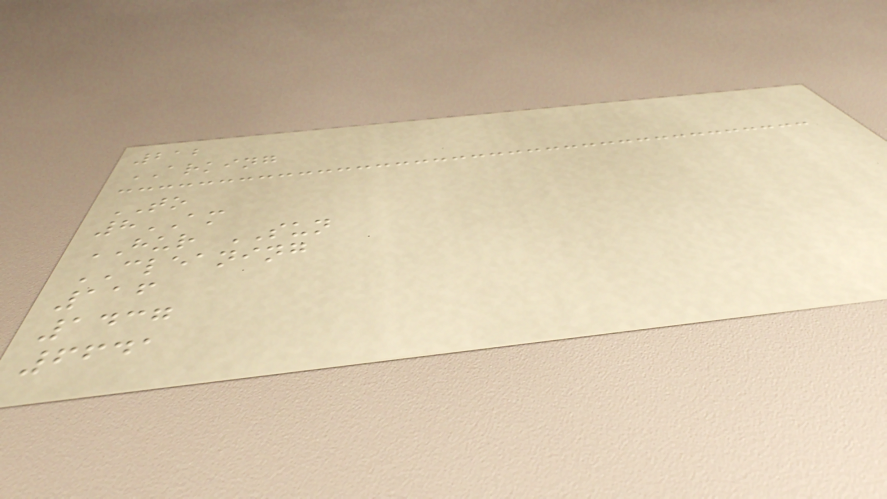212
ARKING
TO
8AM
HUR SUN
CLEANING
116
1437
6641
